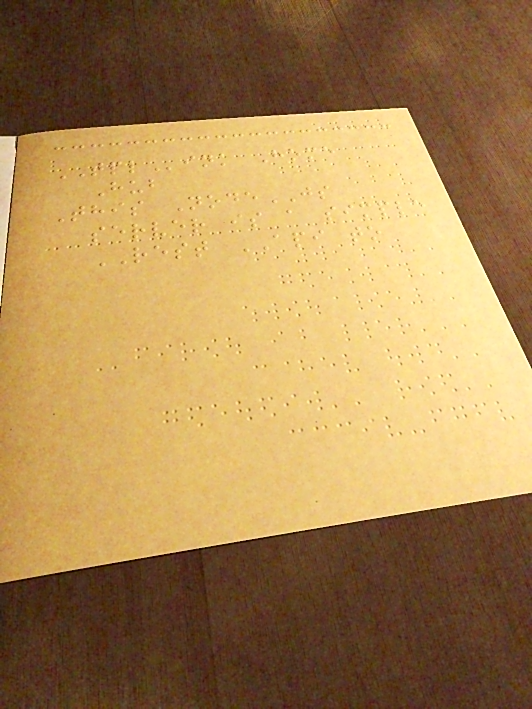TPLink Home
Hub
This NodeJS
server is a simple
REST API to
